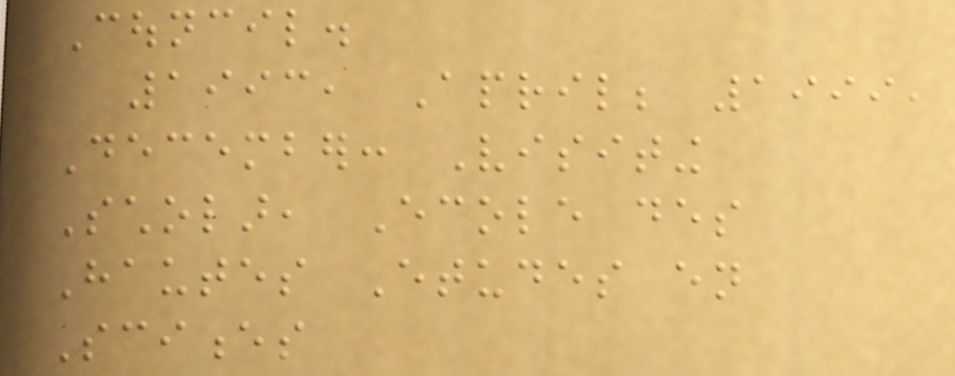Council.
1993, April; 1999,
December: Visiting
Scholar, Ecole des
Hautes Etudes en
Sciences
